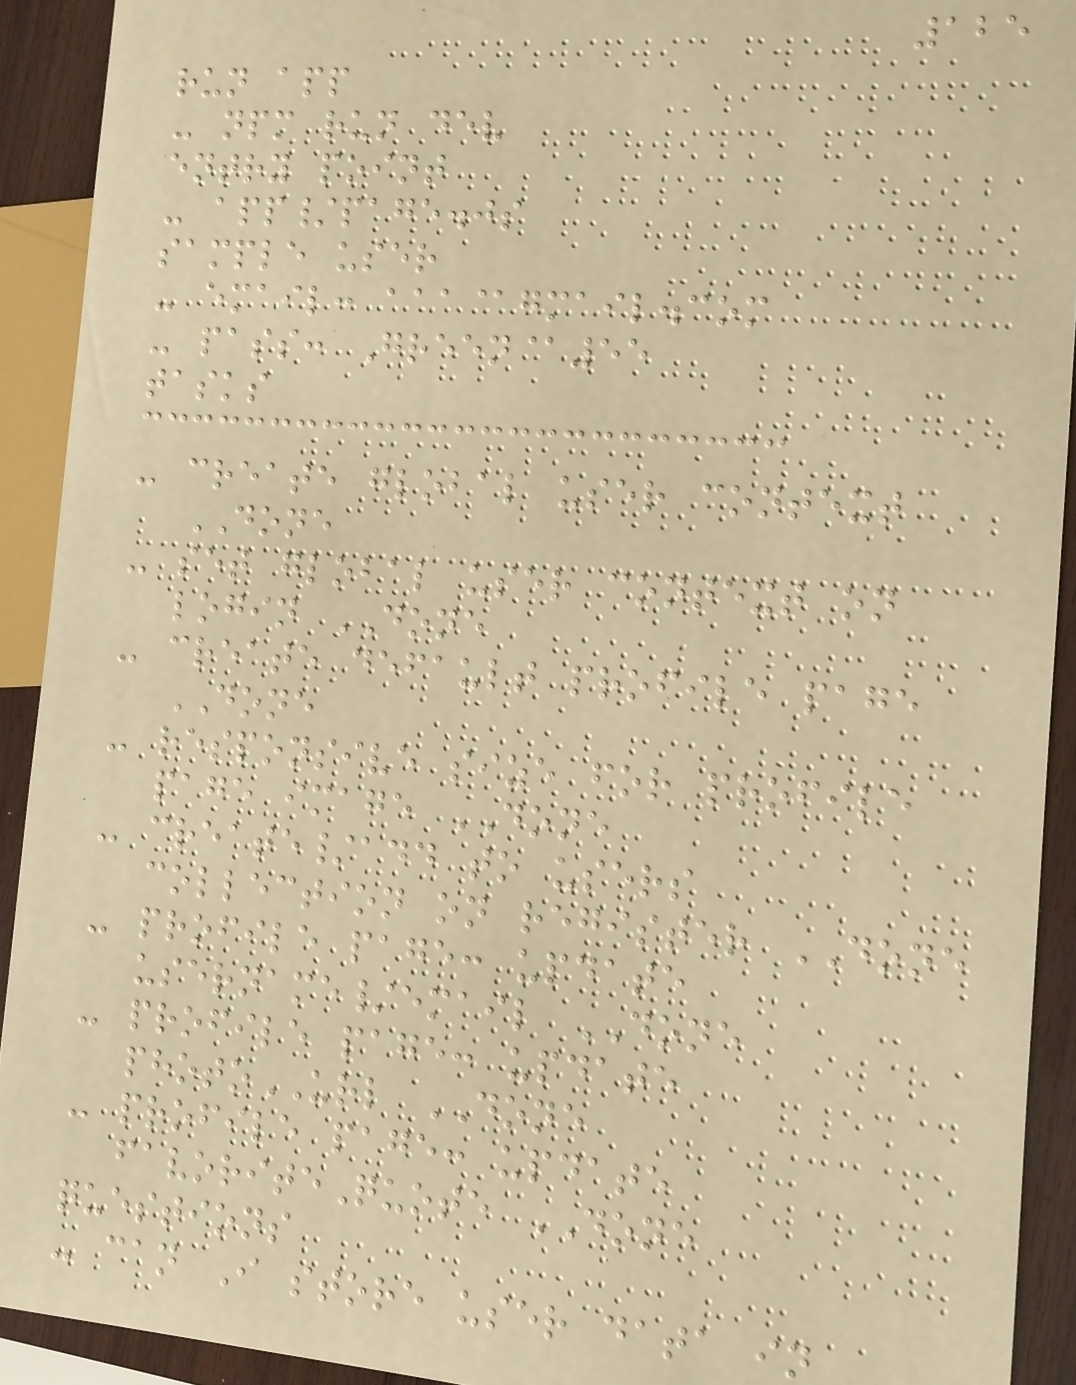125
run app
- npm run dev
entry point
- app/page.js
sample user
- email: aaa@gmail.com
- pass: Green@55
tasks
- create global user context
DONE
- set global user context on
login DONE
- create default profile page
DONE
- responsive size for profile
page image DONE
- create/add to users
collection on register DONE
- profile page: update
username/email DONE
- profile page: update
photoURL DONE
- profile page: update
favoriteQuote DONE
questions
- can I store user data in
